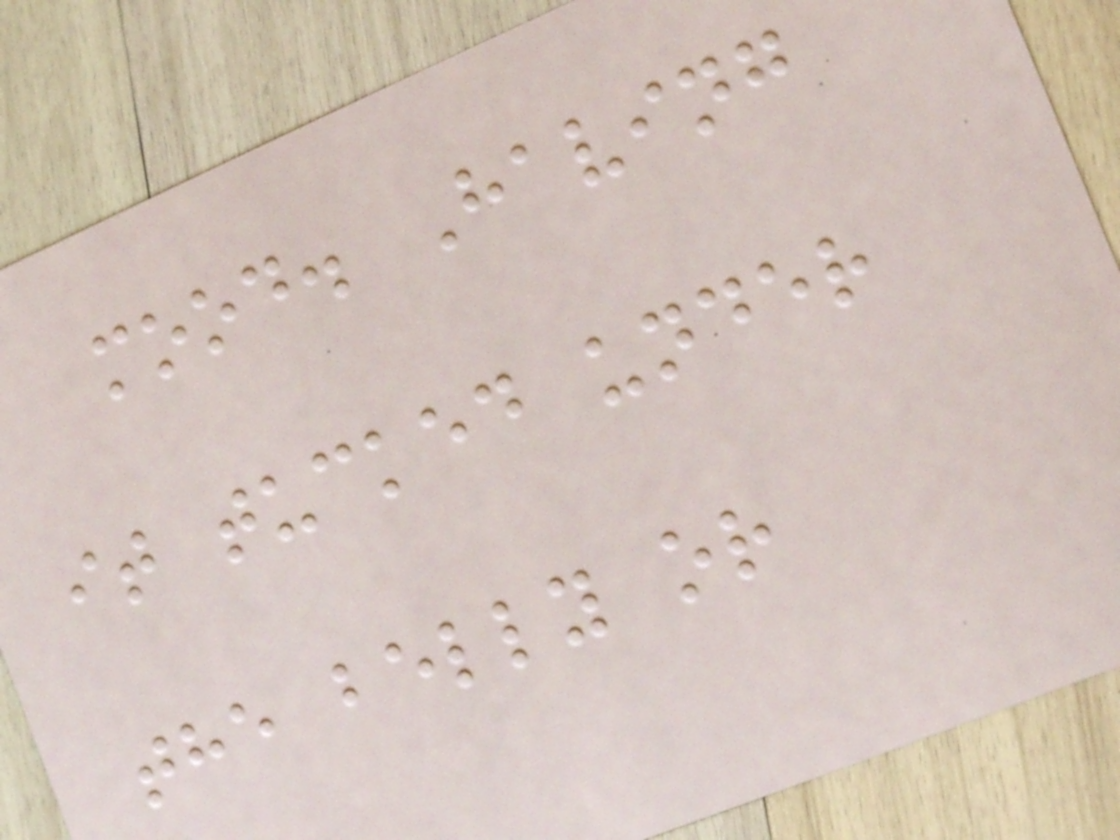mood. Having
it tucked under
the belly or
